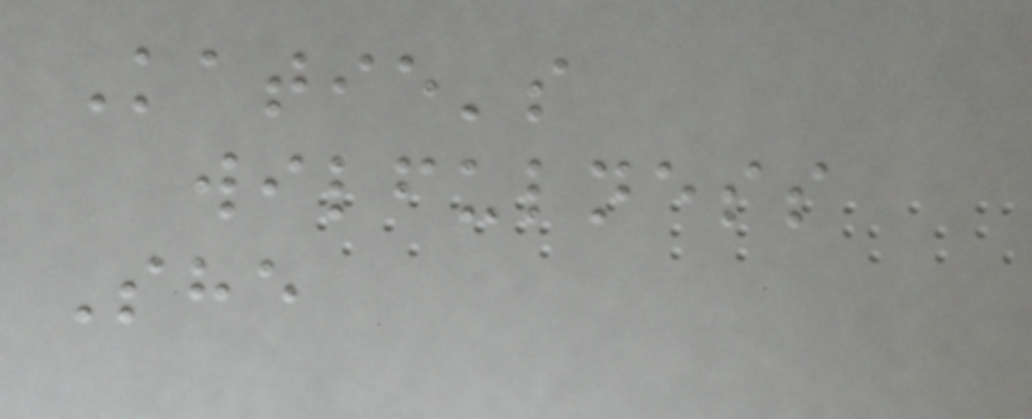Katie's
wilfulness
She
